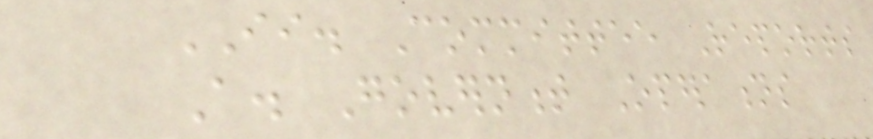II. Committee Reports
A. Government Operations
